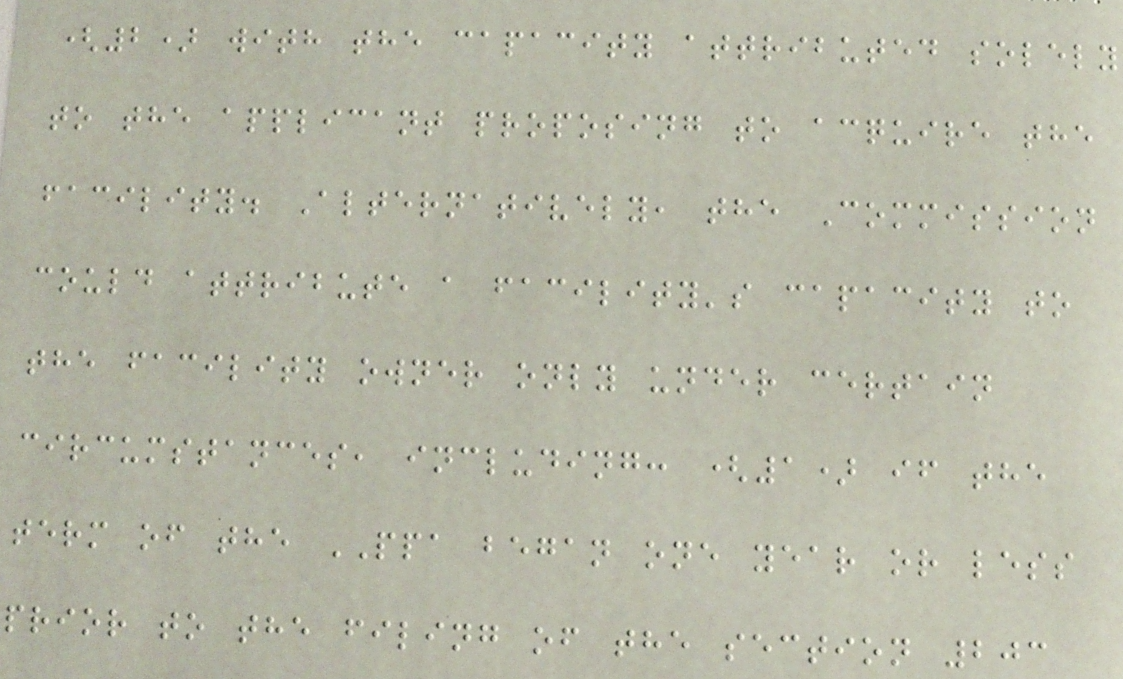(2) with the capacity attributed solely
to the applicant proposing to acquire the
facility. Alternatively, the Commission
could attribute a facility's capacity to
the facility owner only under certain
circumstances, including: (1) if the
term of the PPA began one year or less
prior to the filing of the section 203
